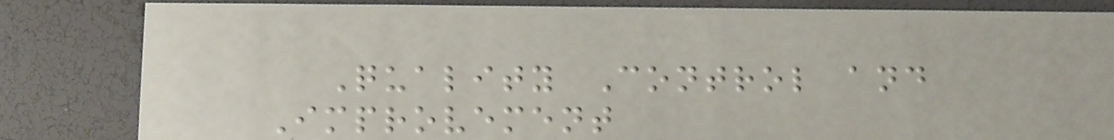Quality Control and
Improvement
